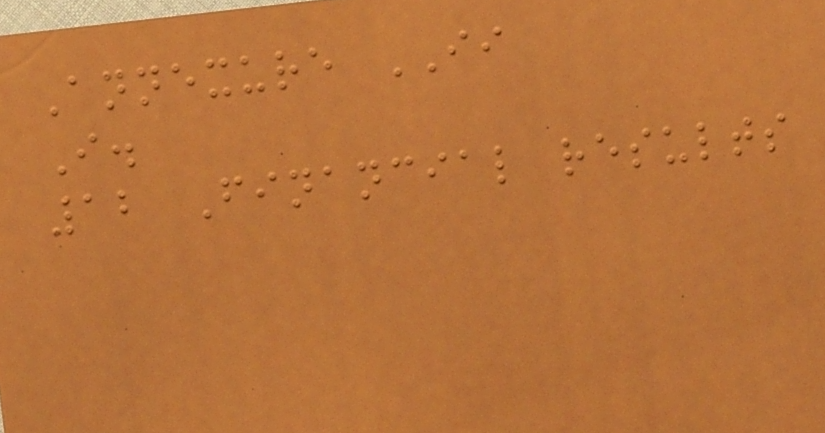Annexure II
I.
12 Financial results
